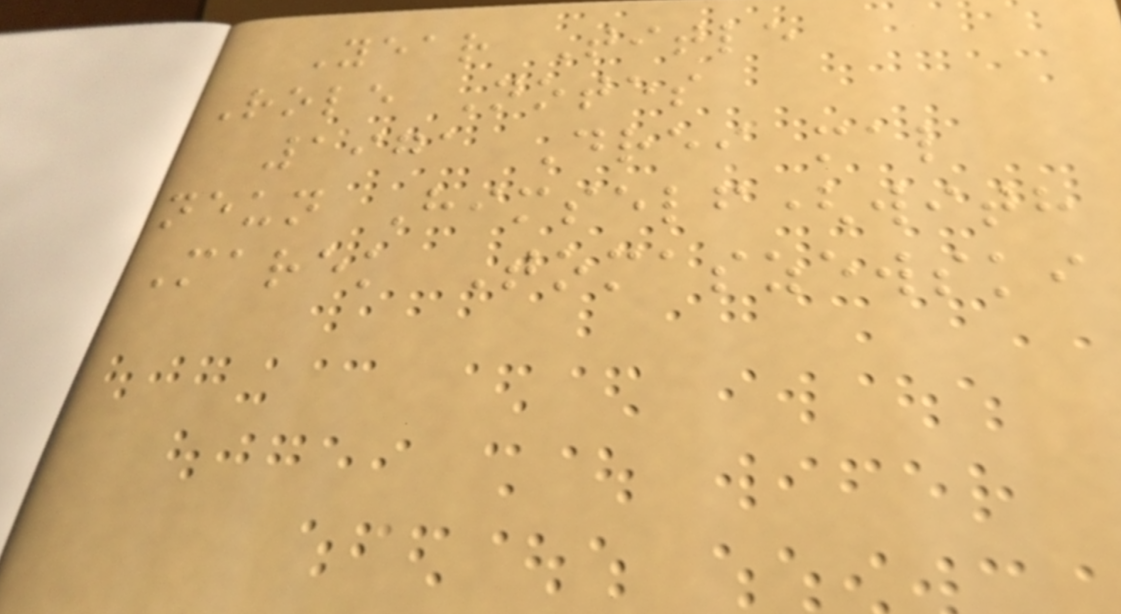Year Title
Role Notes
1971 Drei mal
neun Himself(with
Marek Tomaszewski
